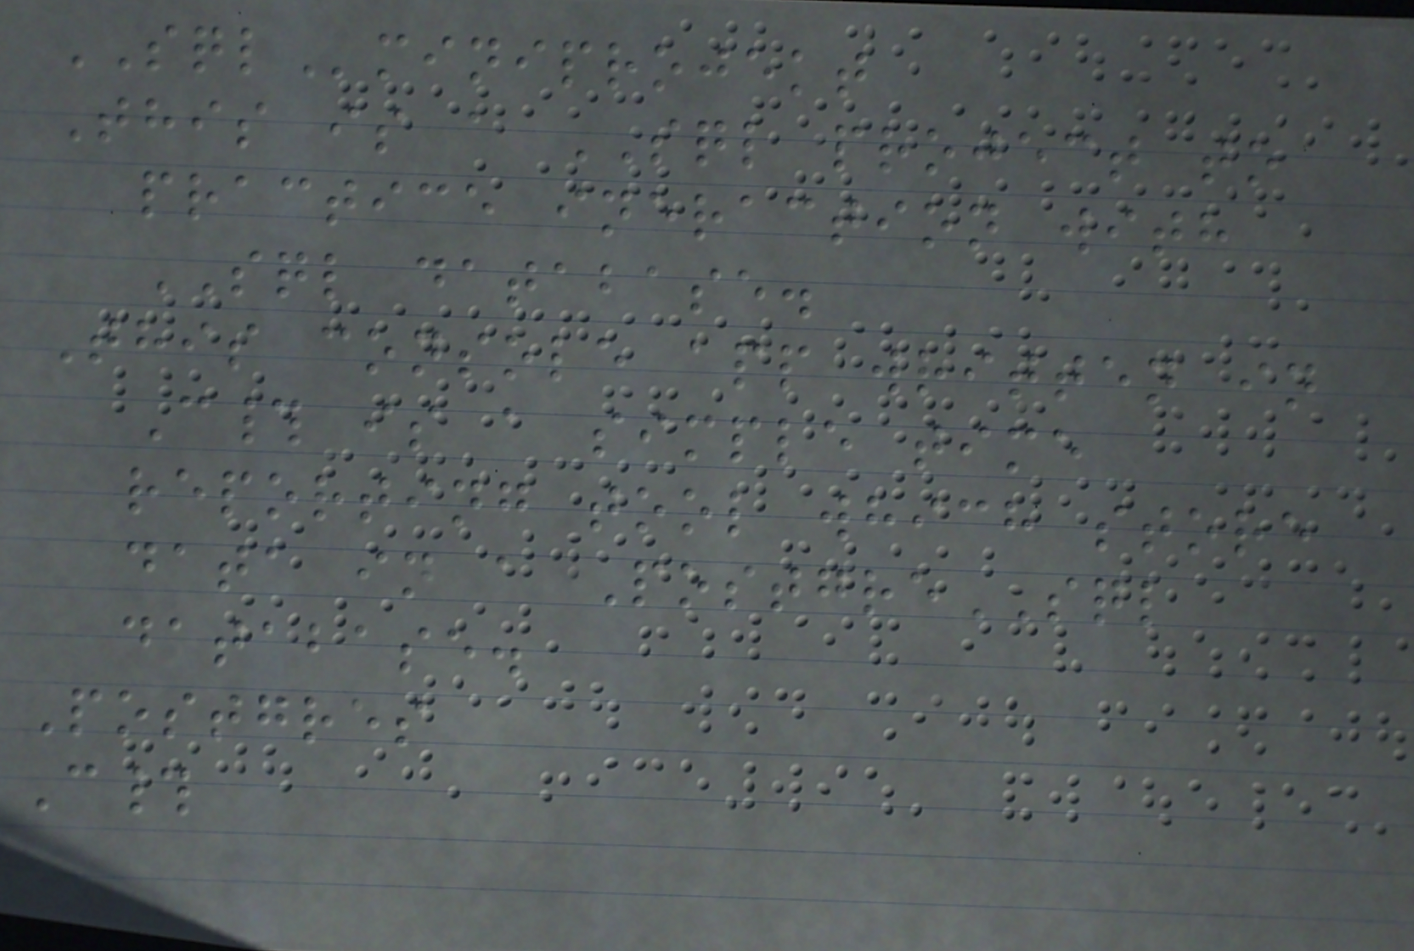SQLminiprojekt
This is a SQL project to
practice ineraction with
SQL database.
This console app written in
C# is a simple time
reporting tool which store
data in a PostgreSQL
database.
Postgres
C#
